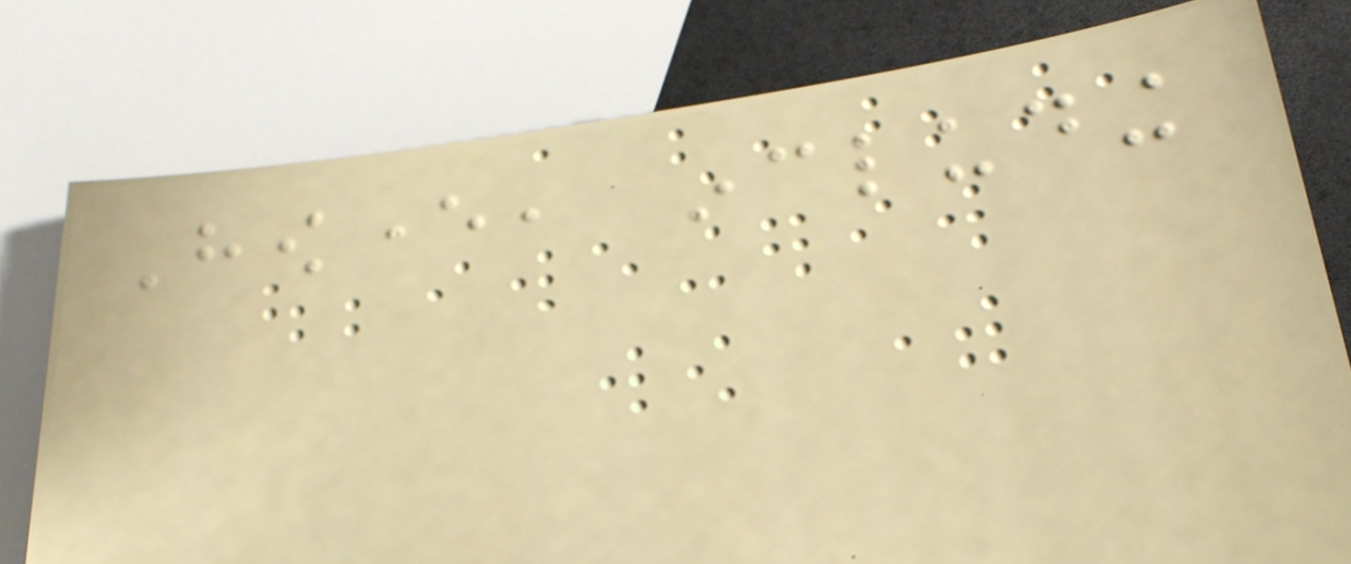However, including
